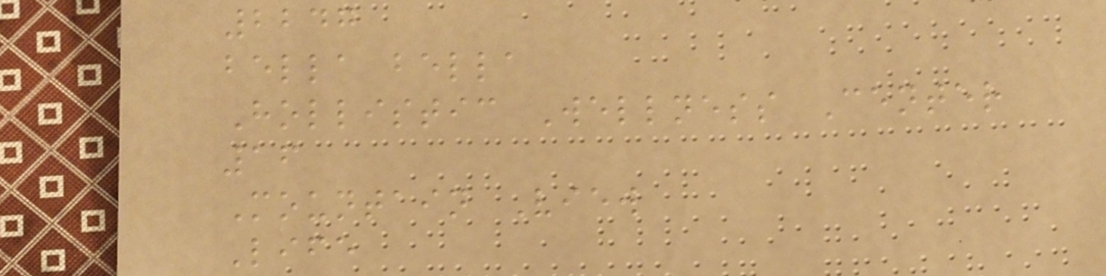2247
bella bella
Hollistic Wellness Center
16
Mountain View
Life
